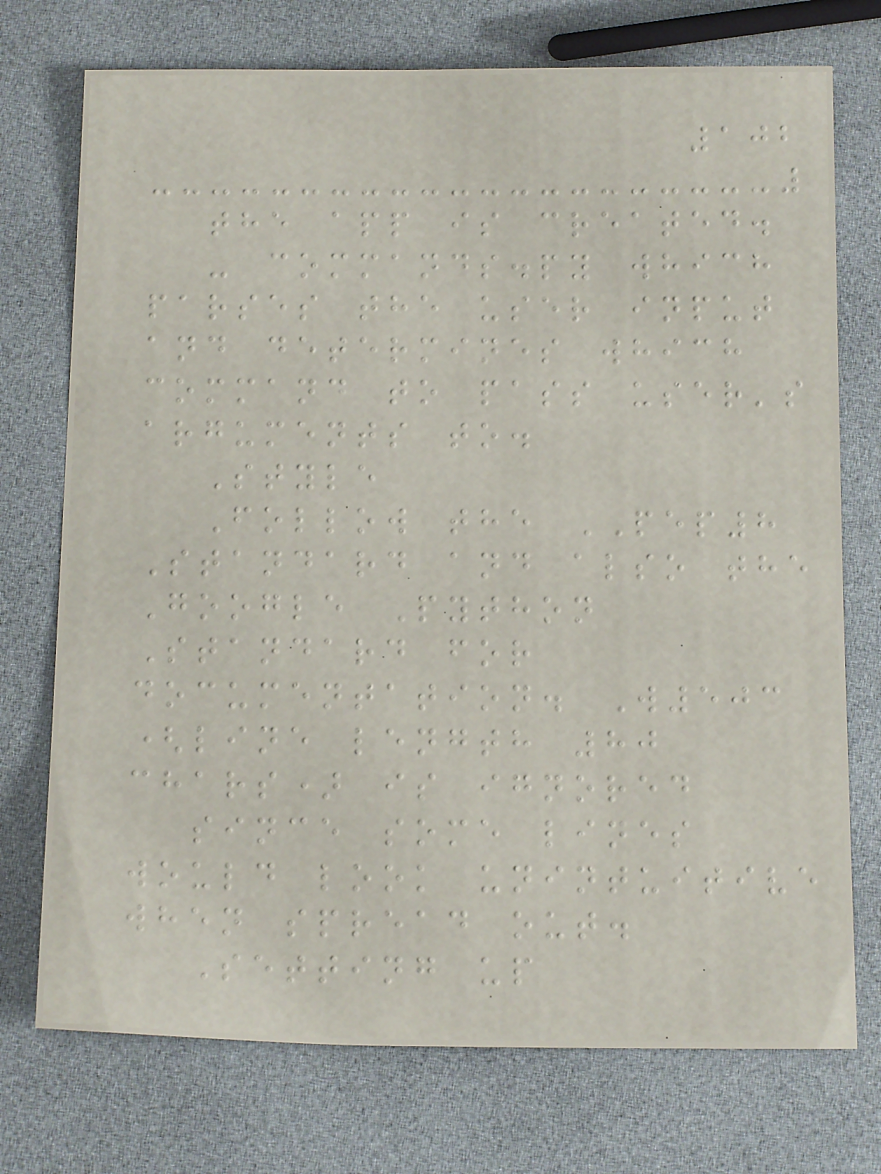102
the app is created.
- commands.py which
parses the user input
and determines which
command to pass user's
arguments to.
Style
Follow the PEP8
Standard and also the
Google Python
Standard for
documentation. W503
(line length 80
chars) is ignored
since some lines
would look unintuitive
when spread out.
Setting up
